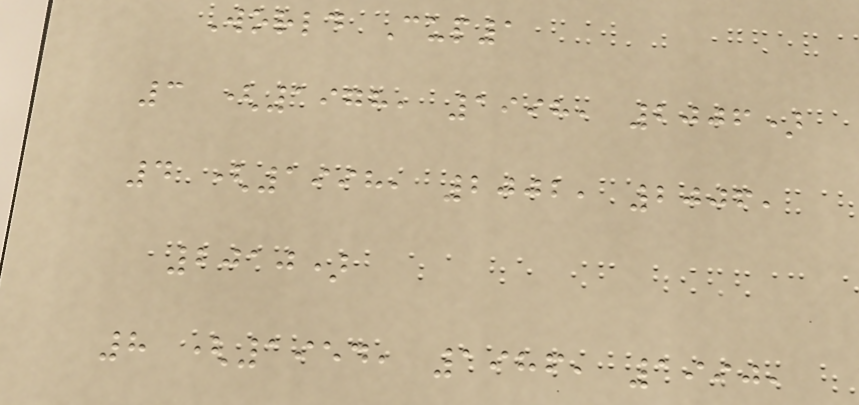World Cup1
3 (1978, 1998, 2006)
4 (1998, 2002, 2006,
2010)
8 (1954, 1986, 1990,
